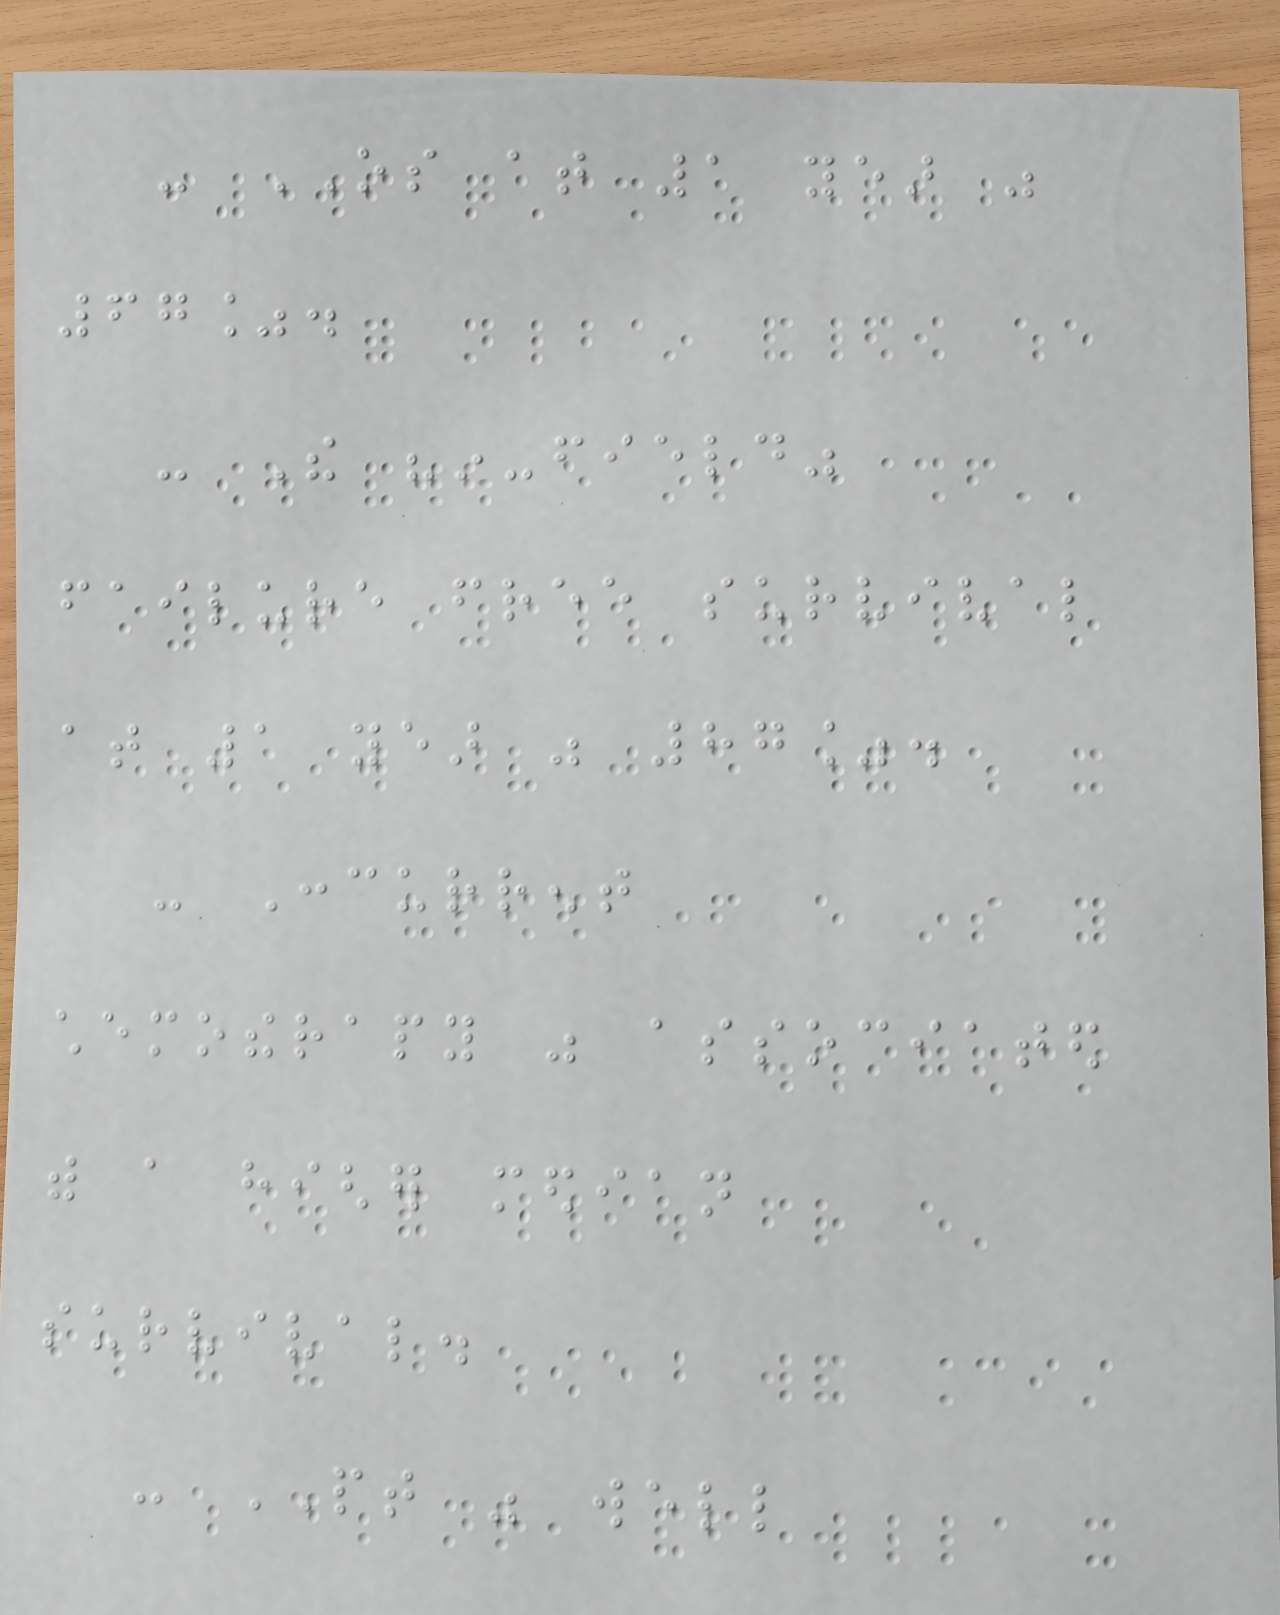- OS at 1 year was
67%.
- The "in-field"
failure free survival
at 1 year was 87%.
- Concurrent
chemotherapy was associated
with a higher median
survival.
- PT was well
